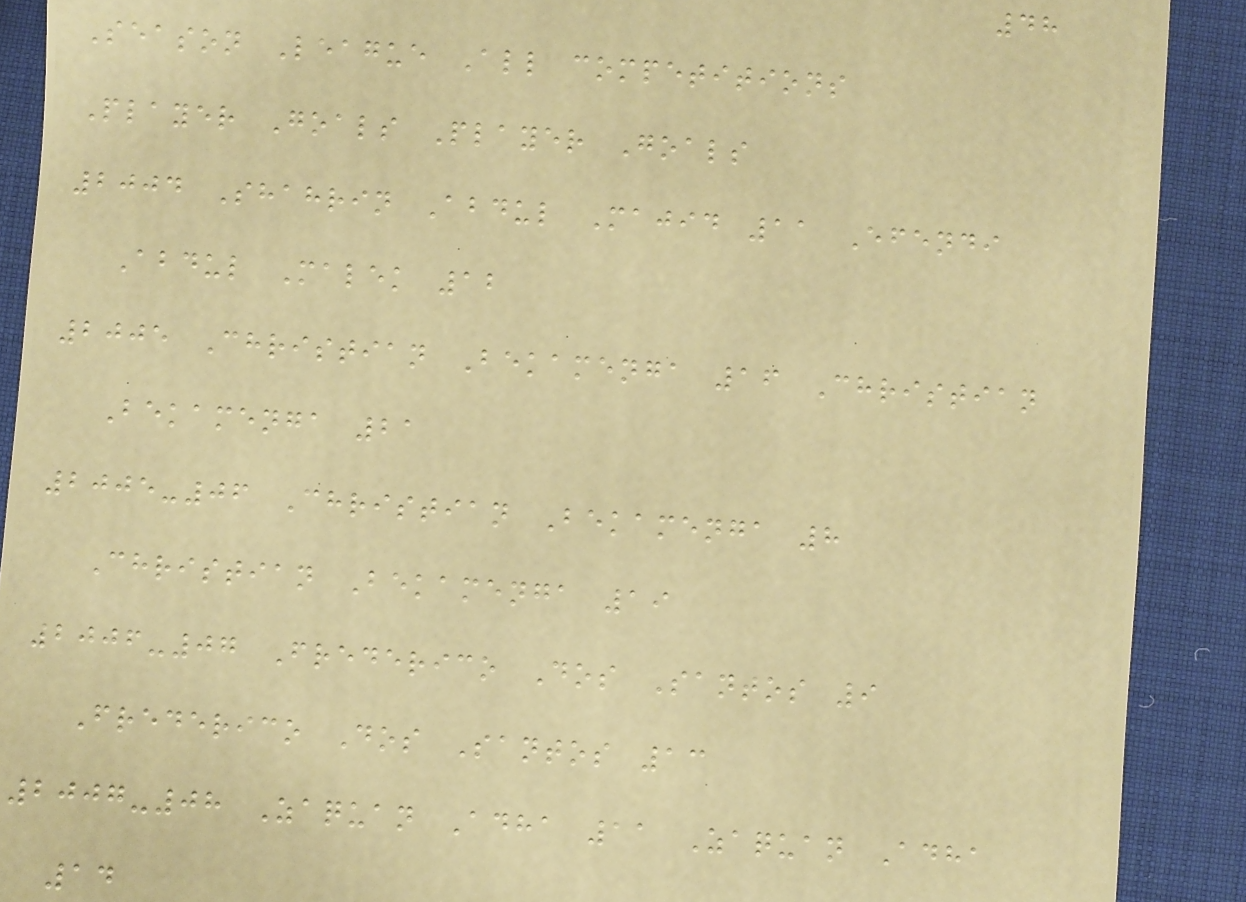48
Season League All competitions
Player Goals Player Goals
2004 Shahrin Abdul Majid 11 Efendi
Abdul Malek 12
2005 Christian Bekamenga 16 Christian
Bekamenga 21
2005-06 Christian Bekamenga 8
Christian Bekamenga 19
2006-07 Frederico Dos Santos 9
Frederico Dos Santos 13
2007-08 Zaquan Adha 11 Zaquan Adha
14
